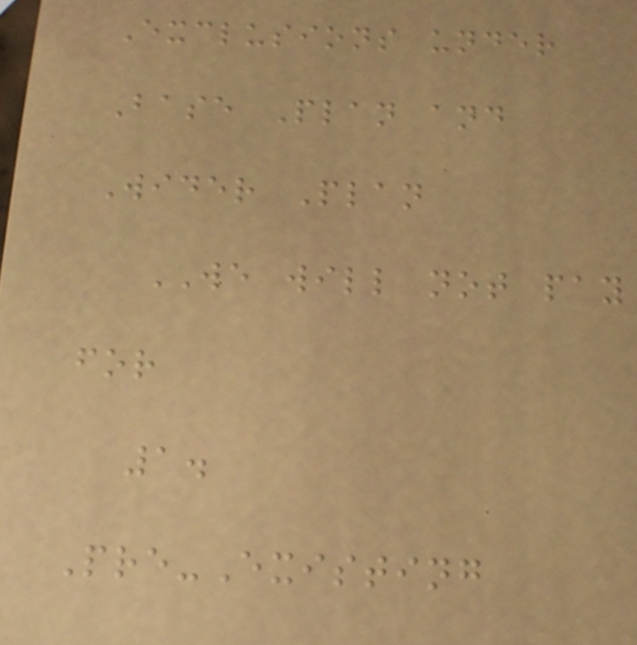Exclusions under
Base Plan and
Wider Plan
WE will not pay
for
1.
Pre-Existing
